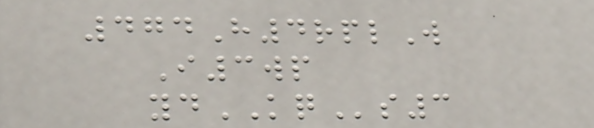474H4rplW
I3wp
ydKQs3
